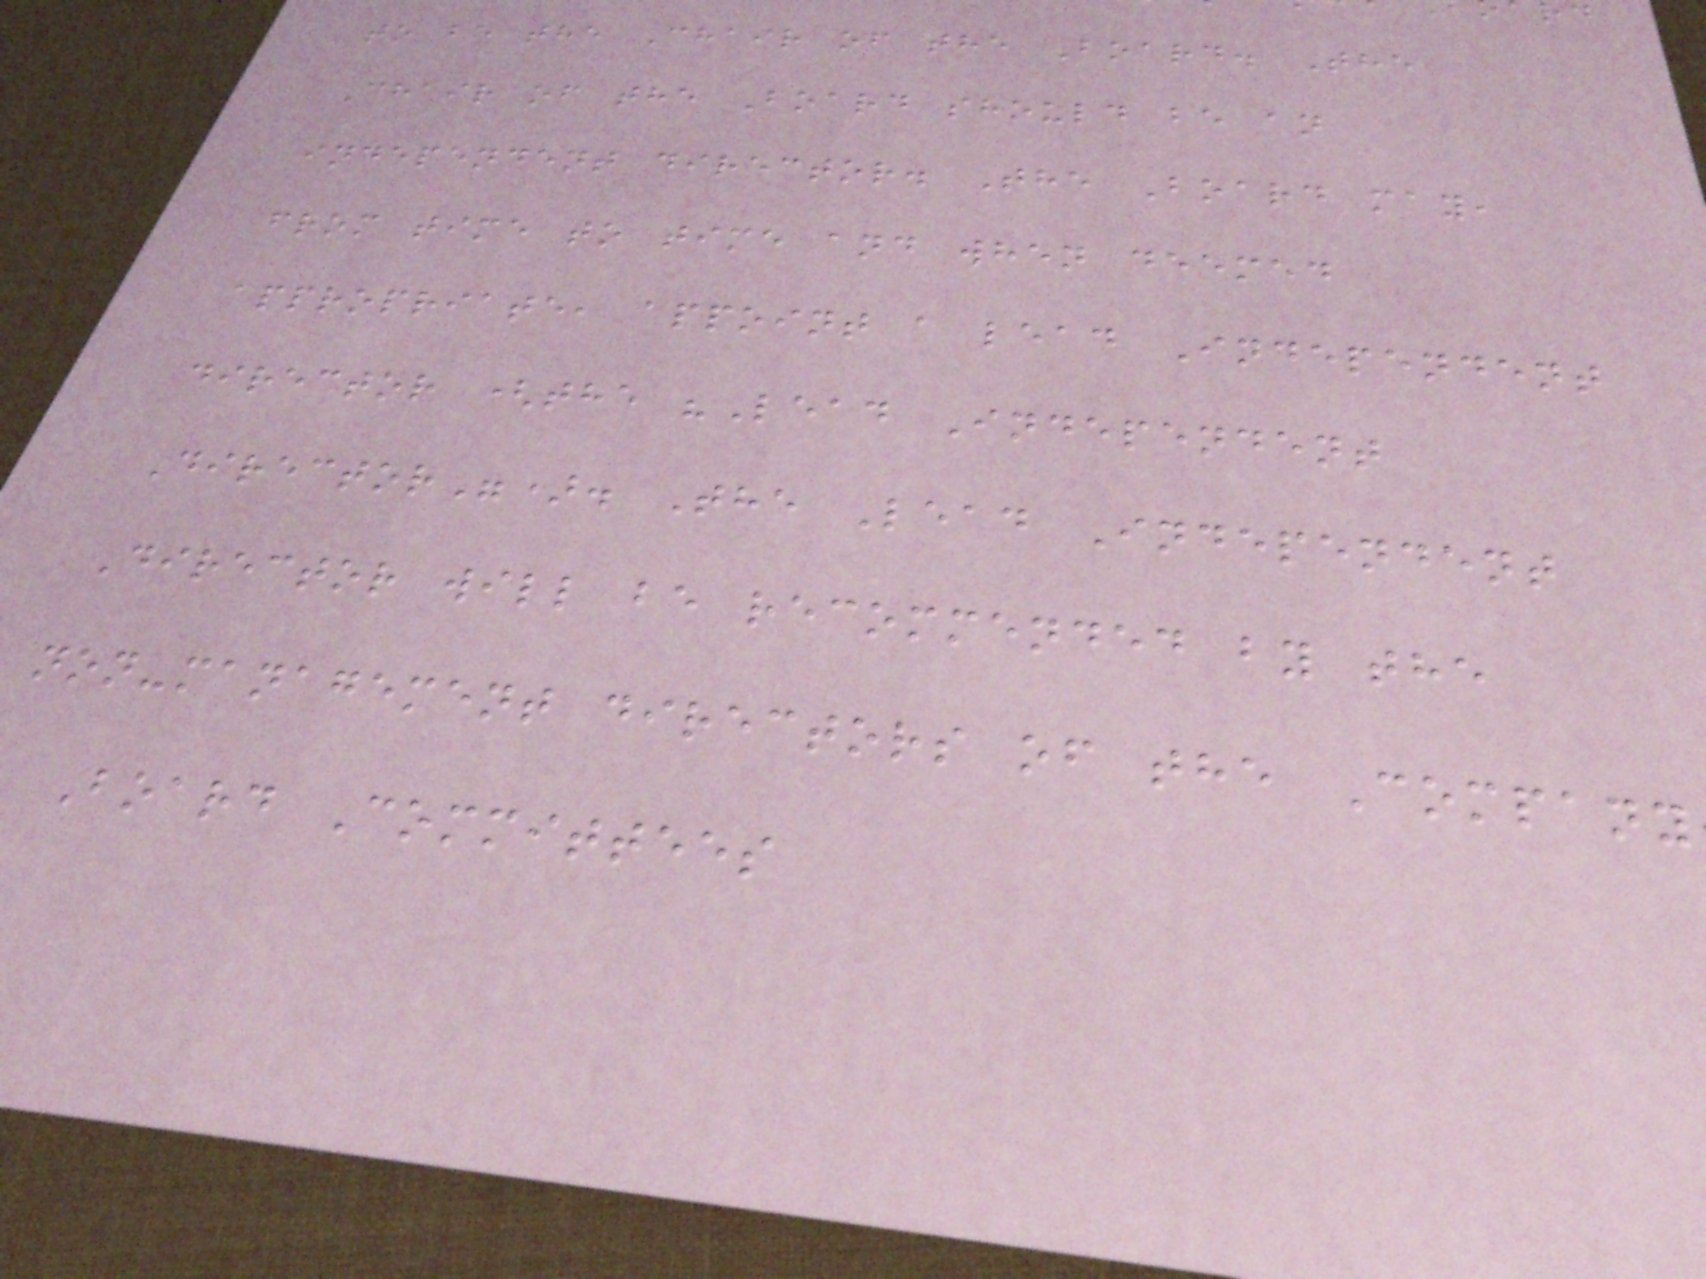to be the Chair of the Board. The
Chair of the Board should be an
independent director. The Board may,
from time to time and when deemed
appropriate, appoint a lead Independent
director (the "Lead Independent
Director"). The Lead Independent
Director will be recommended by the
non-management directors of the Company
Board Committees
